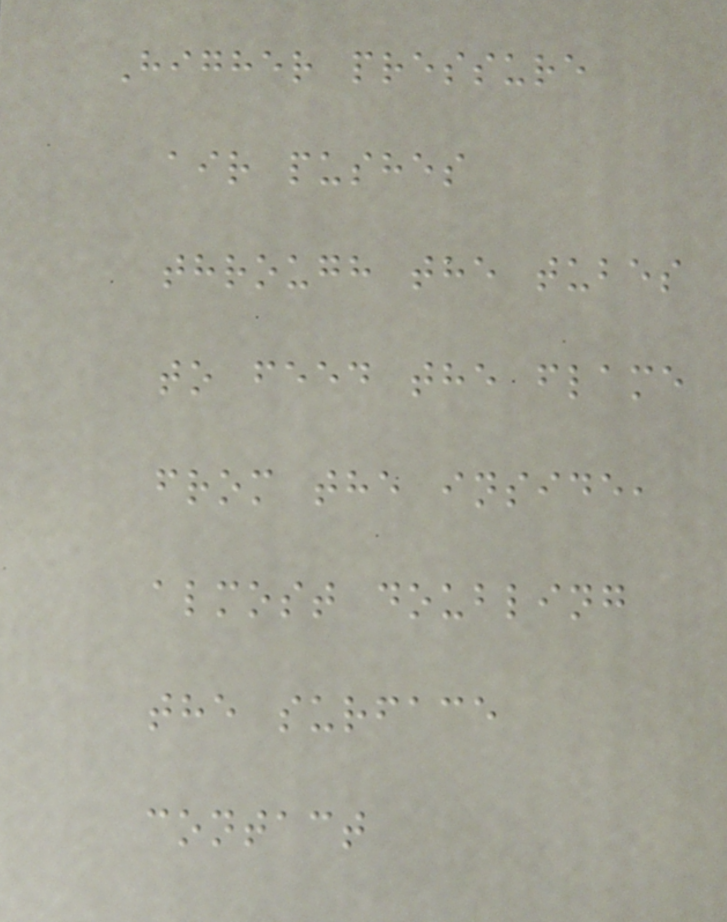Higher pressure
air pushes
through the tubes
to feed the flame
from the inside,
almost doubling
the surface
contact
